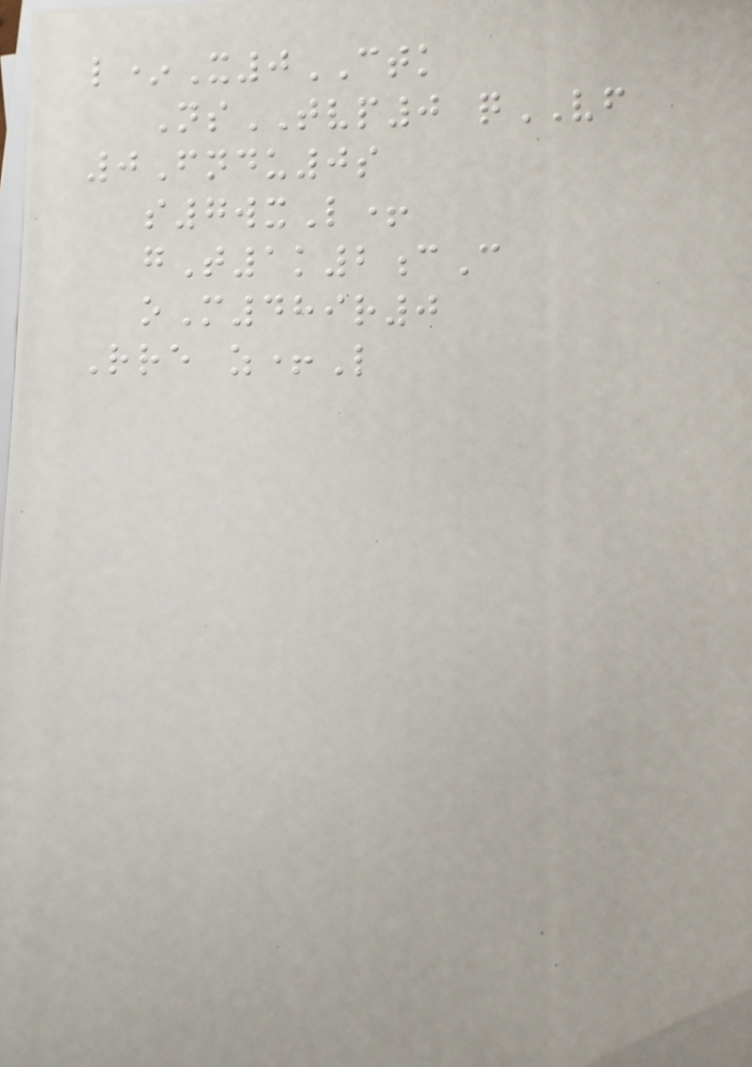l*X0CTK
NsTVP0 qVF
0Fndu0s
s7wxL+
gT1k2cC
oM489r0
Rre z+L
